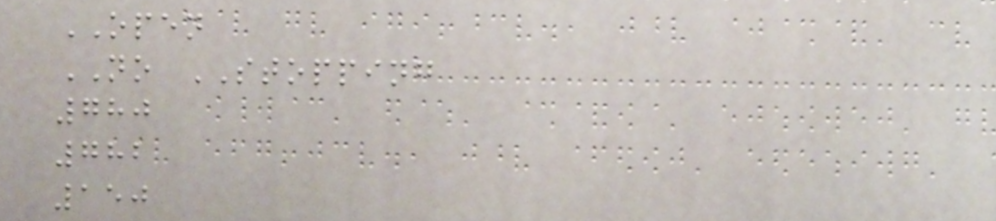OPEN
NO STOPPING
780
782
150
